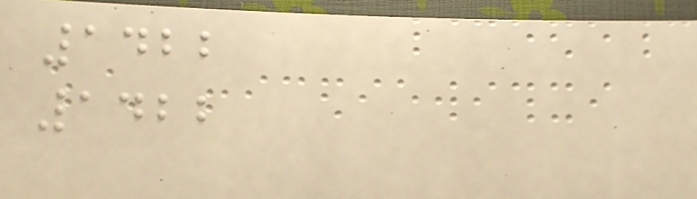1422
1422
